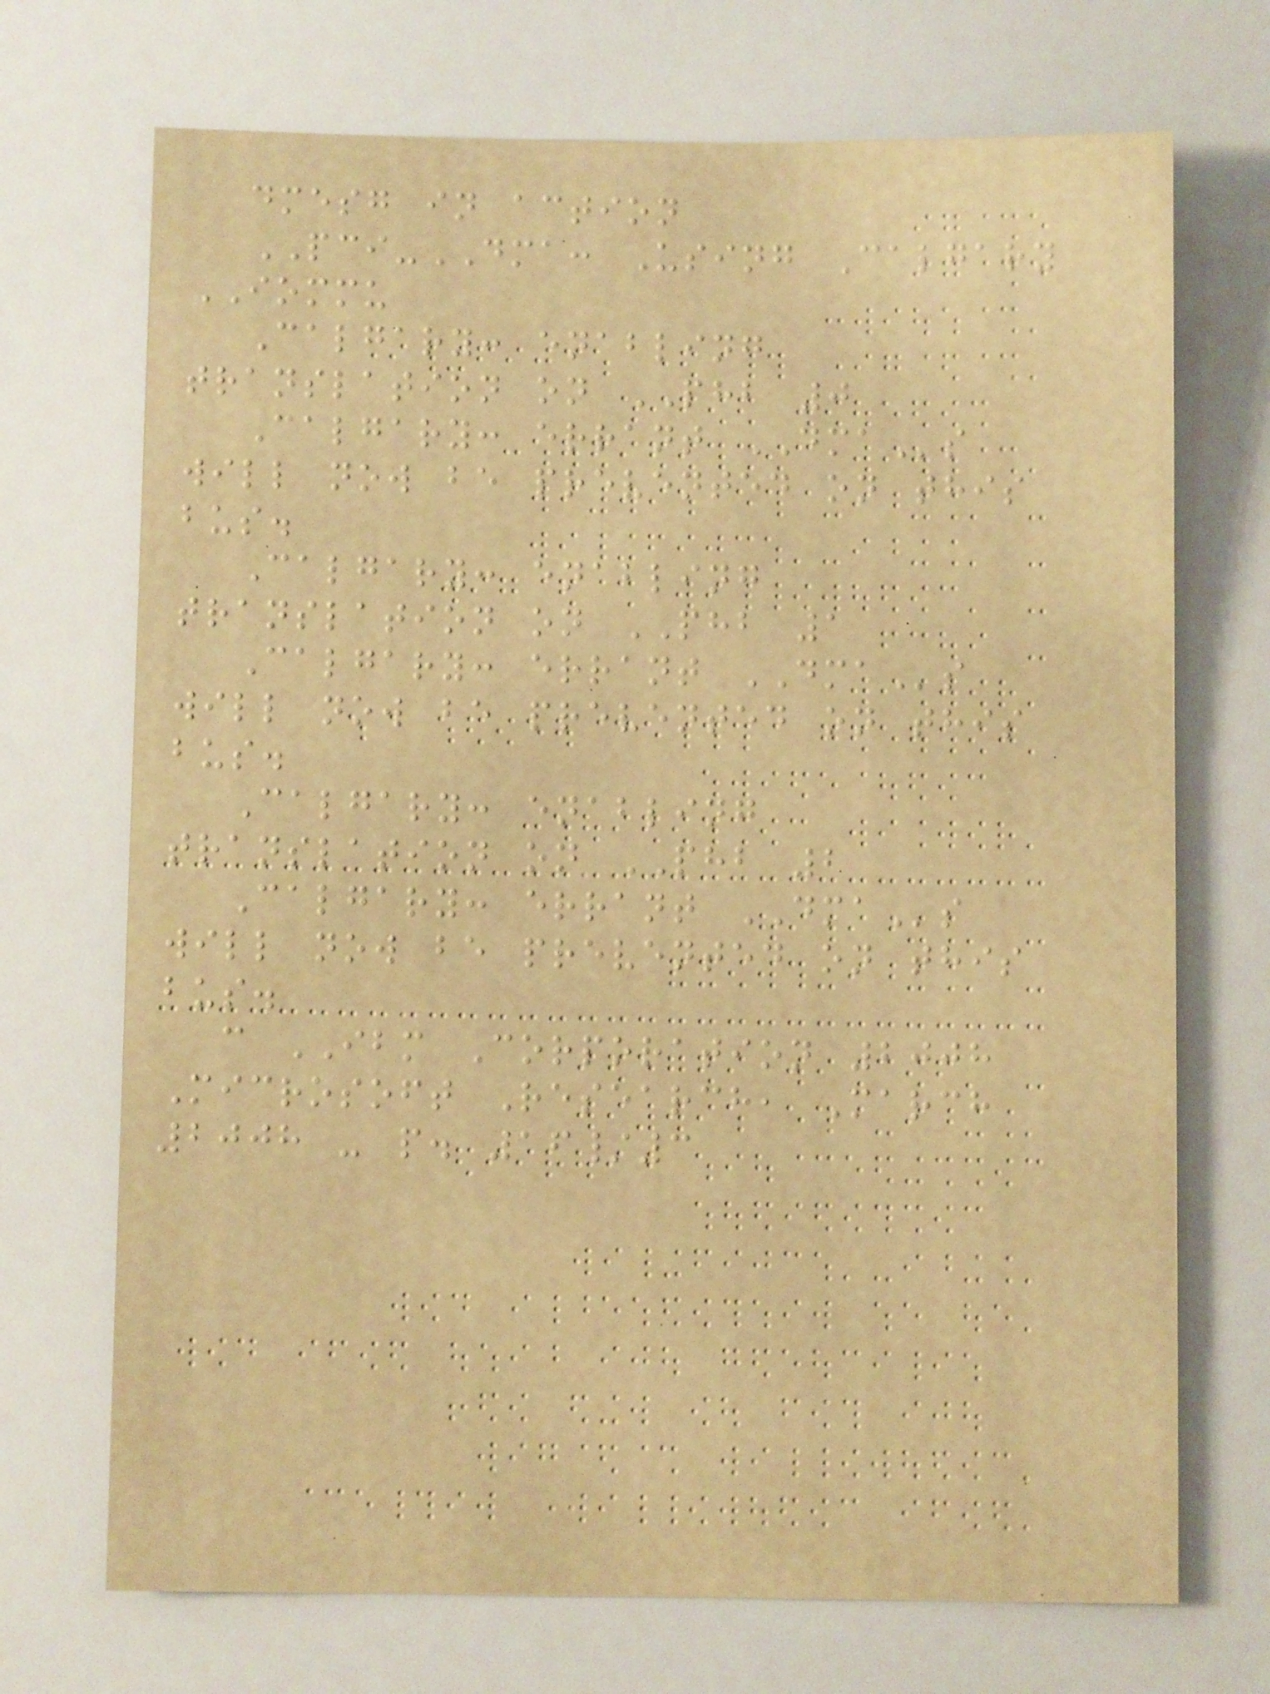dmesg in action
PCI-DMA: Using Calgary
IOMMU
Calgary: enabling
translation on PHB 0
Calgary: errant DMAs
will now be prevented on this
bus.
Calgary: enabling
translation on PHB 1
Calgary: errant DMAs
will now be prevented on this
bus.
Calgary: enabling
translation on PHB 2
Calgary: errant DMAs
will now be prevented on this
bus.
c IBM Corporation 2008
Microsoft Research, March
2008 - p. 16/3
